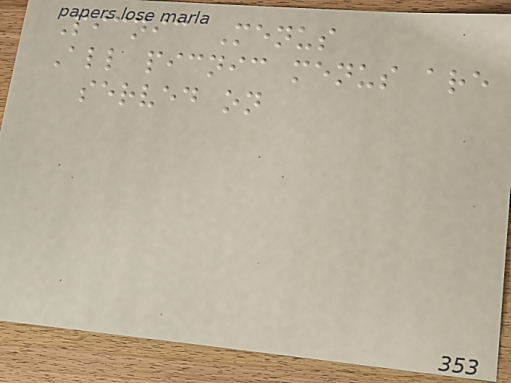Picnic Menus
All picnic menus are
served on
